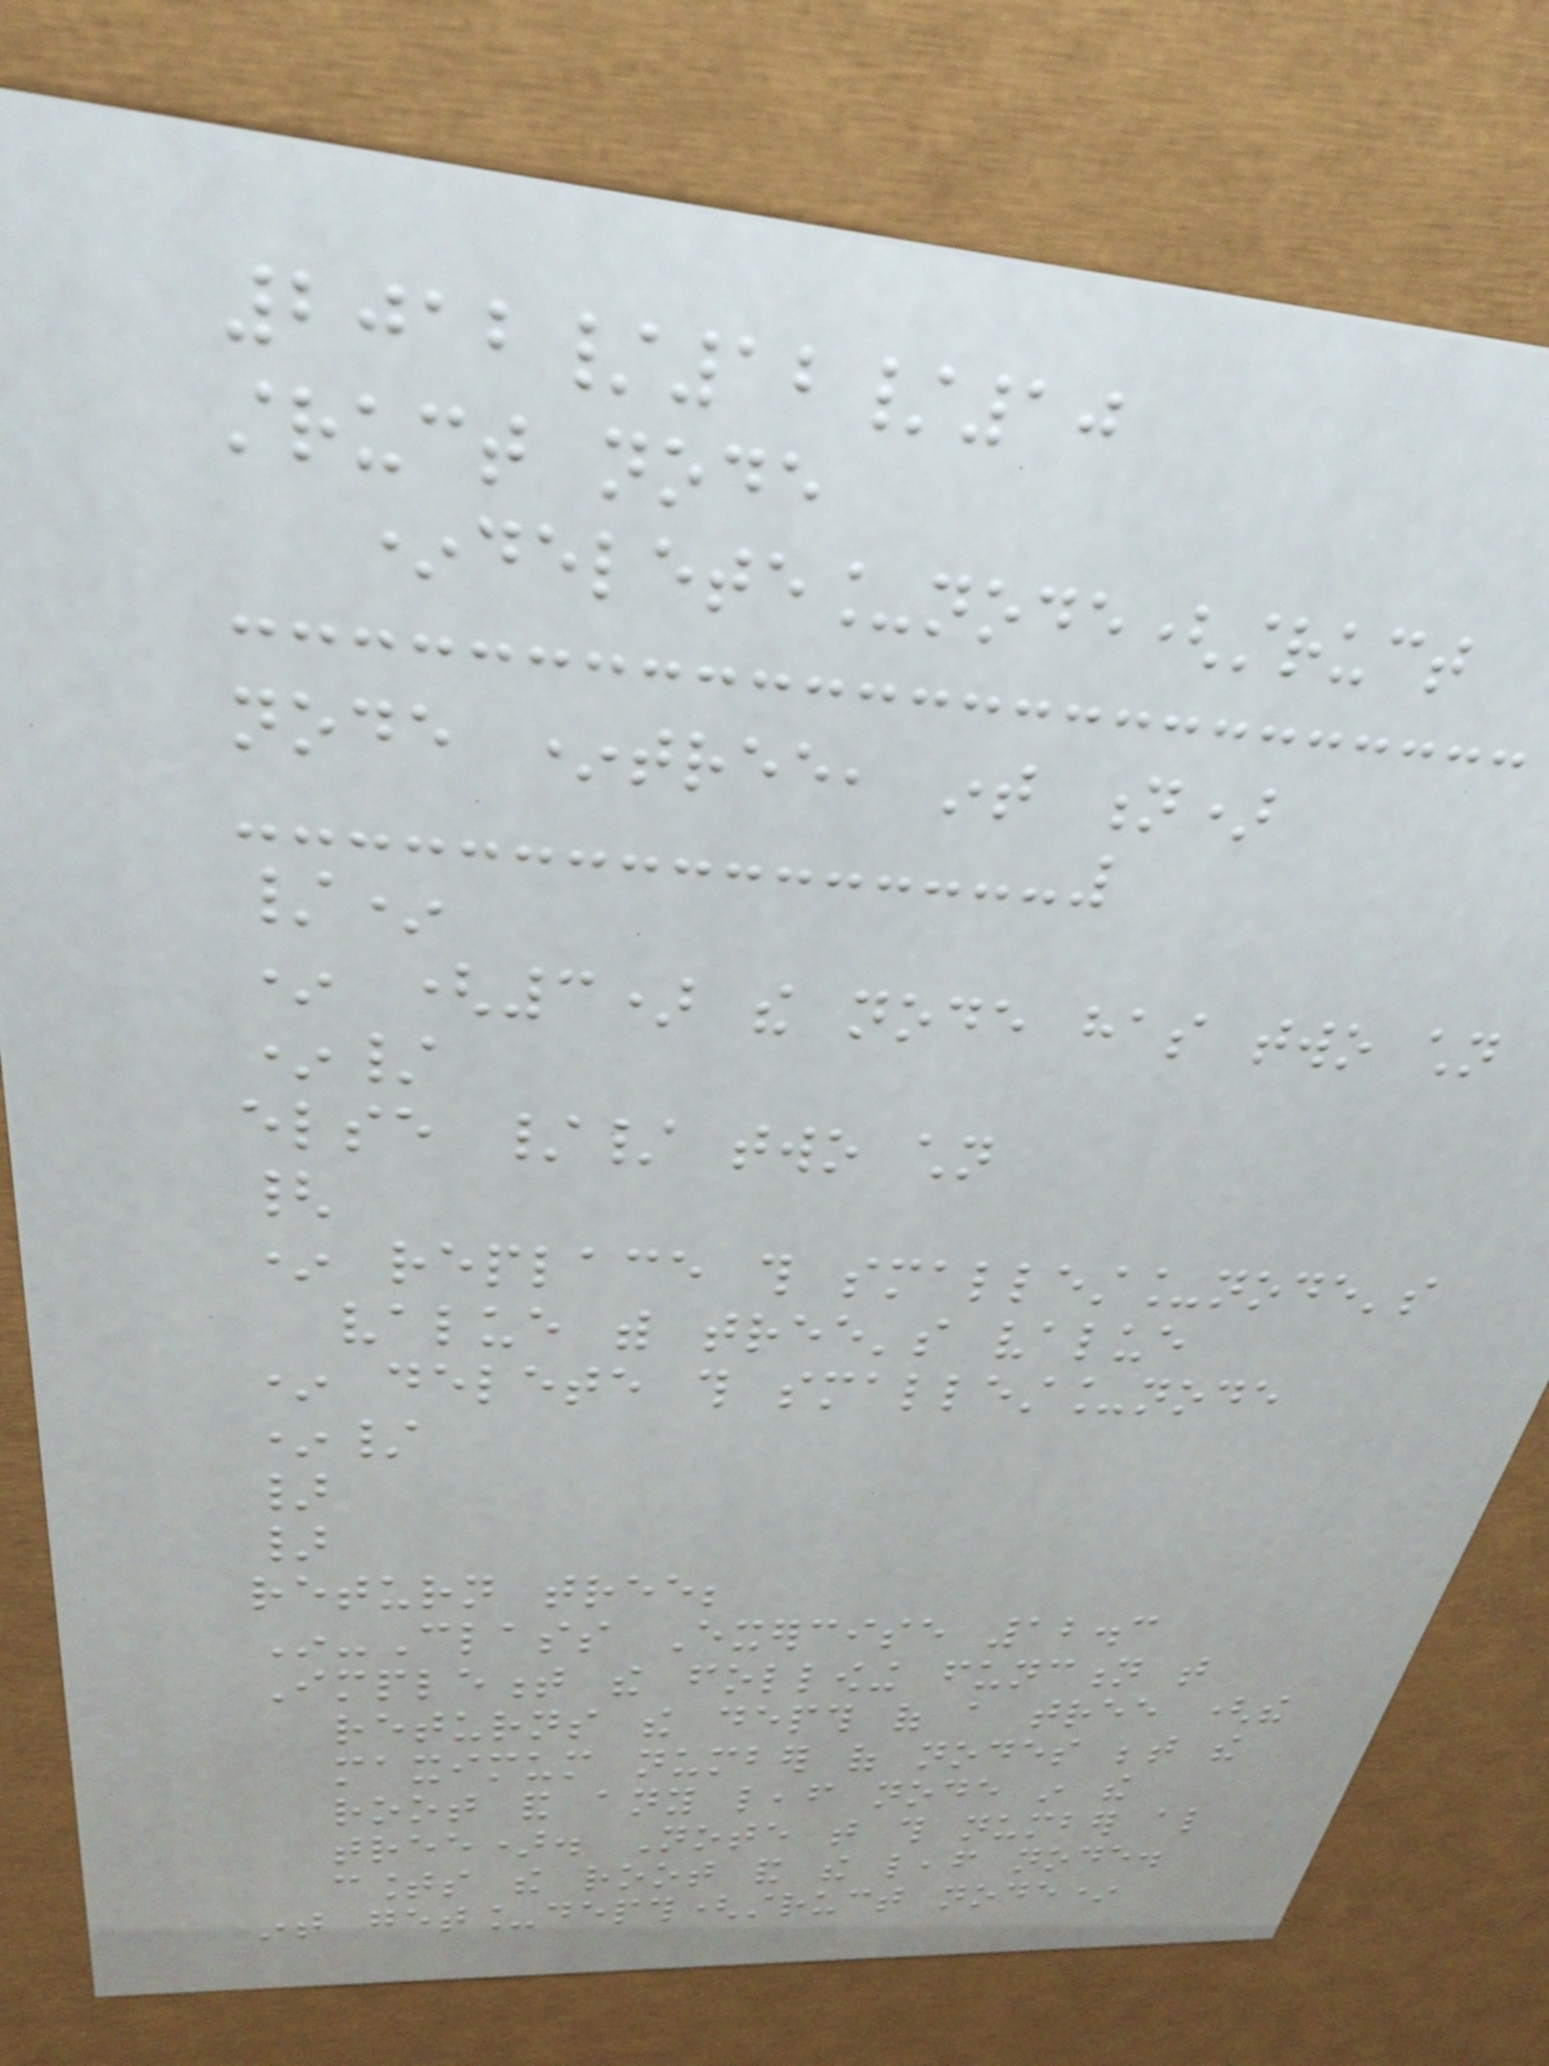2012/12/10
struct node
*delete_node(struct
node *tree, int n)
/*
* (3) the node has two children
*/
else // two children
{
* replace this smallest_node's
value with tree's value
* delete this smallest_node
*/
}
}
return tree;
In-Class Exercise 12.3
Implement the following function that
returns the depth of a tree (the
maximum number of nodes between the
root and any leaf node in the
tree). Note that this number also
counts the root and the leaf node.
int get_depth(struct node*
